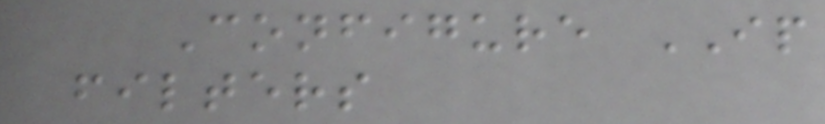Configure IP
filters
